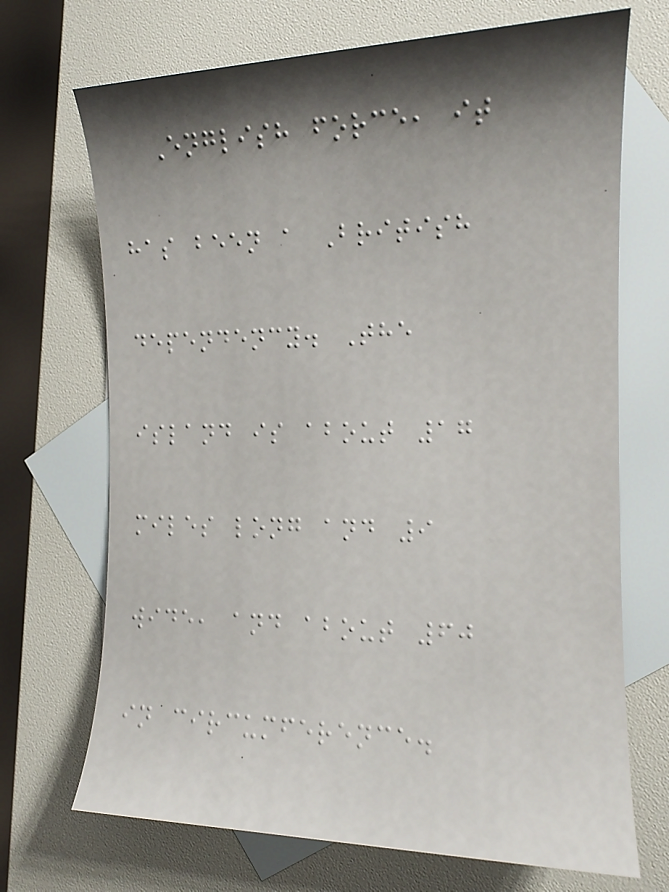English force, it
has been a British
dependency. The
island is about 17
miles long and 9
wide, and about 60
in circumference.
